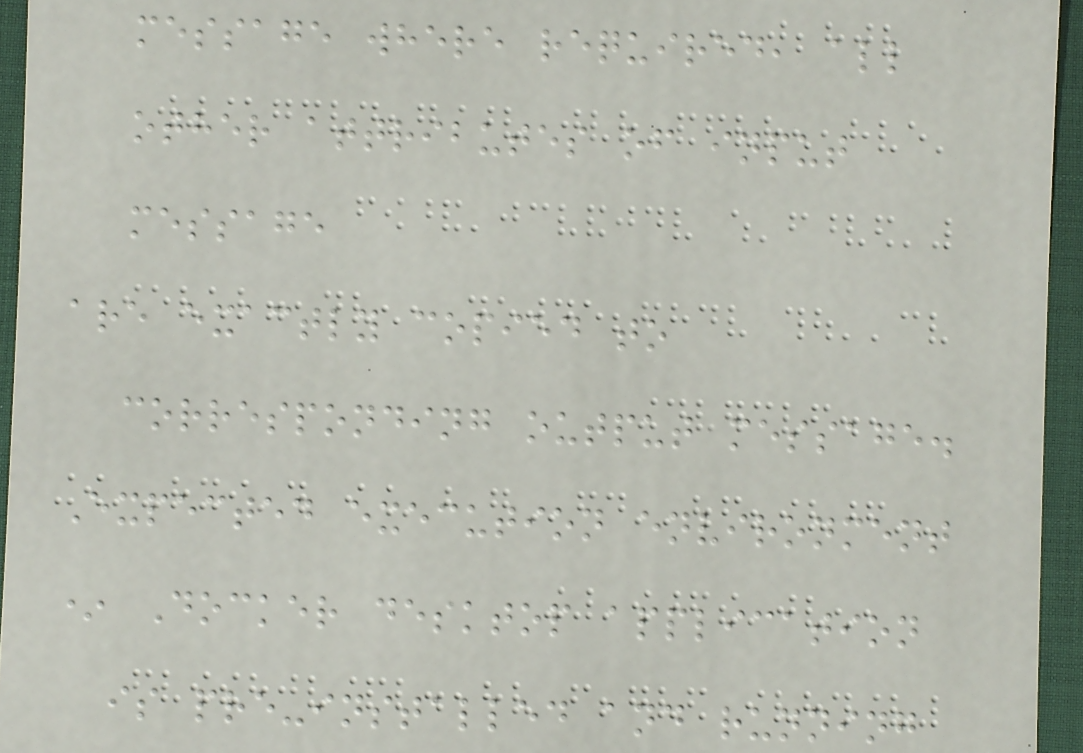message where required, all
other attributes of input
message
are exactly copied to
corresponding output message.
Expected execution environment
* Docker desktop application
is pre-installed and running
